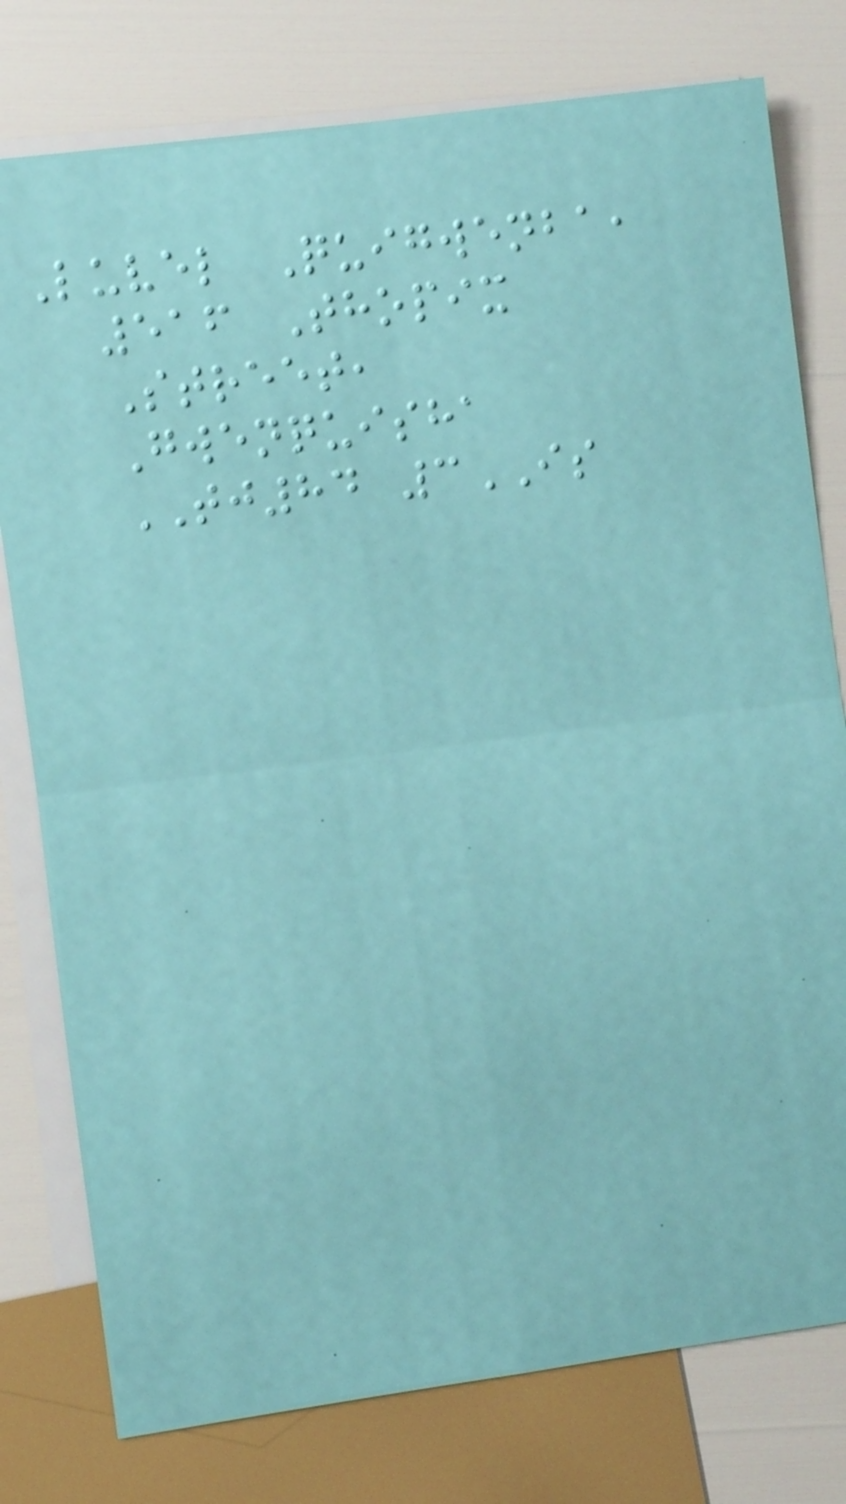Luvel Quigwenba,
516 Thopix
Street,
Gwenquisha
TJ84 3IS
